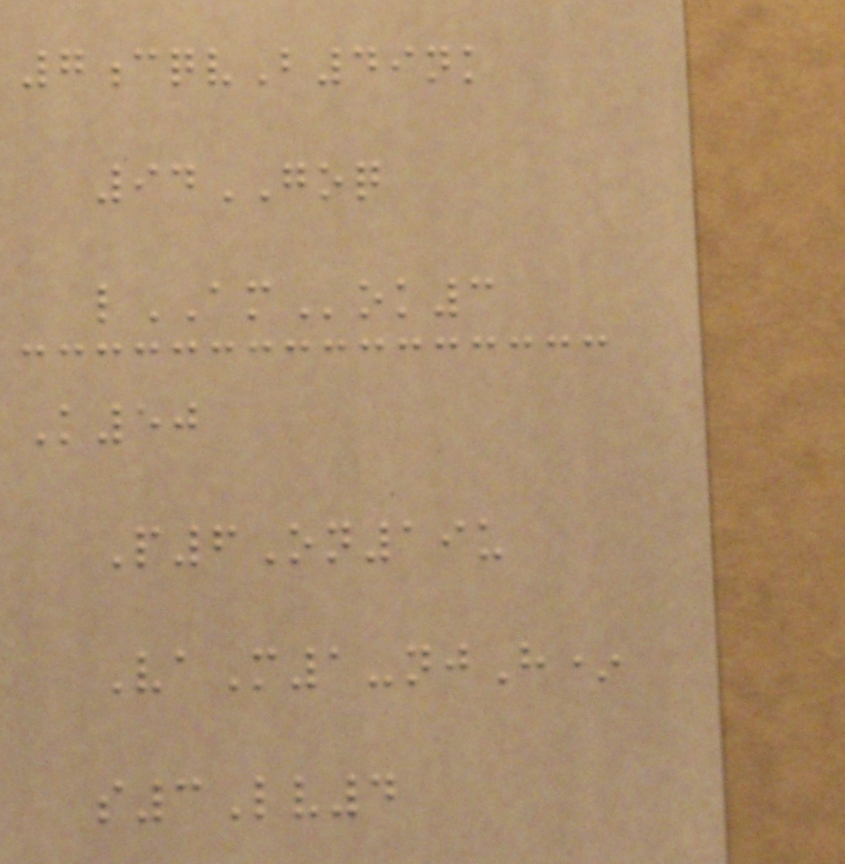7cqvB49nk
94GOQ
lAMok3
K50
P6On19u
VaM1-njH*
s3Lv4
